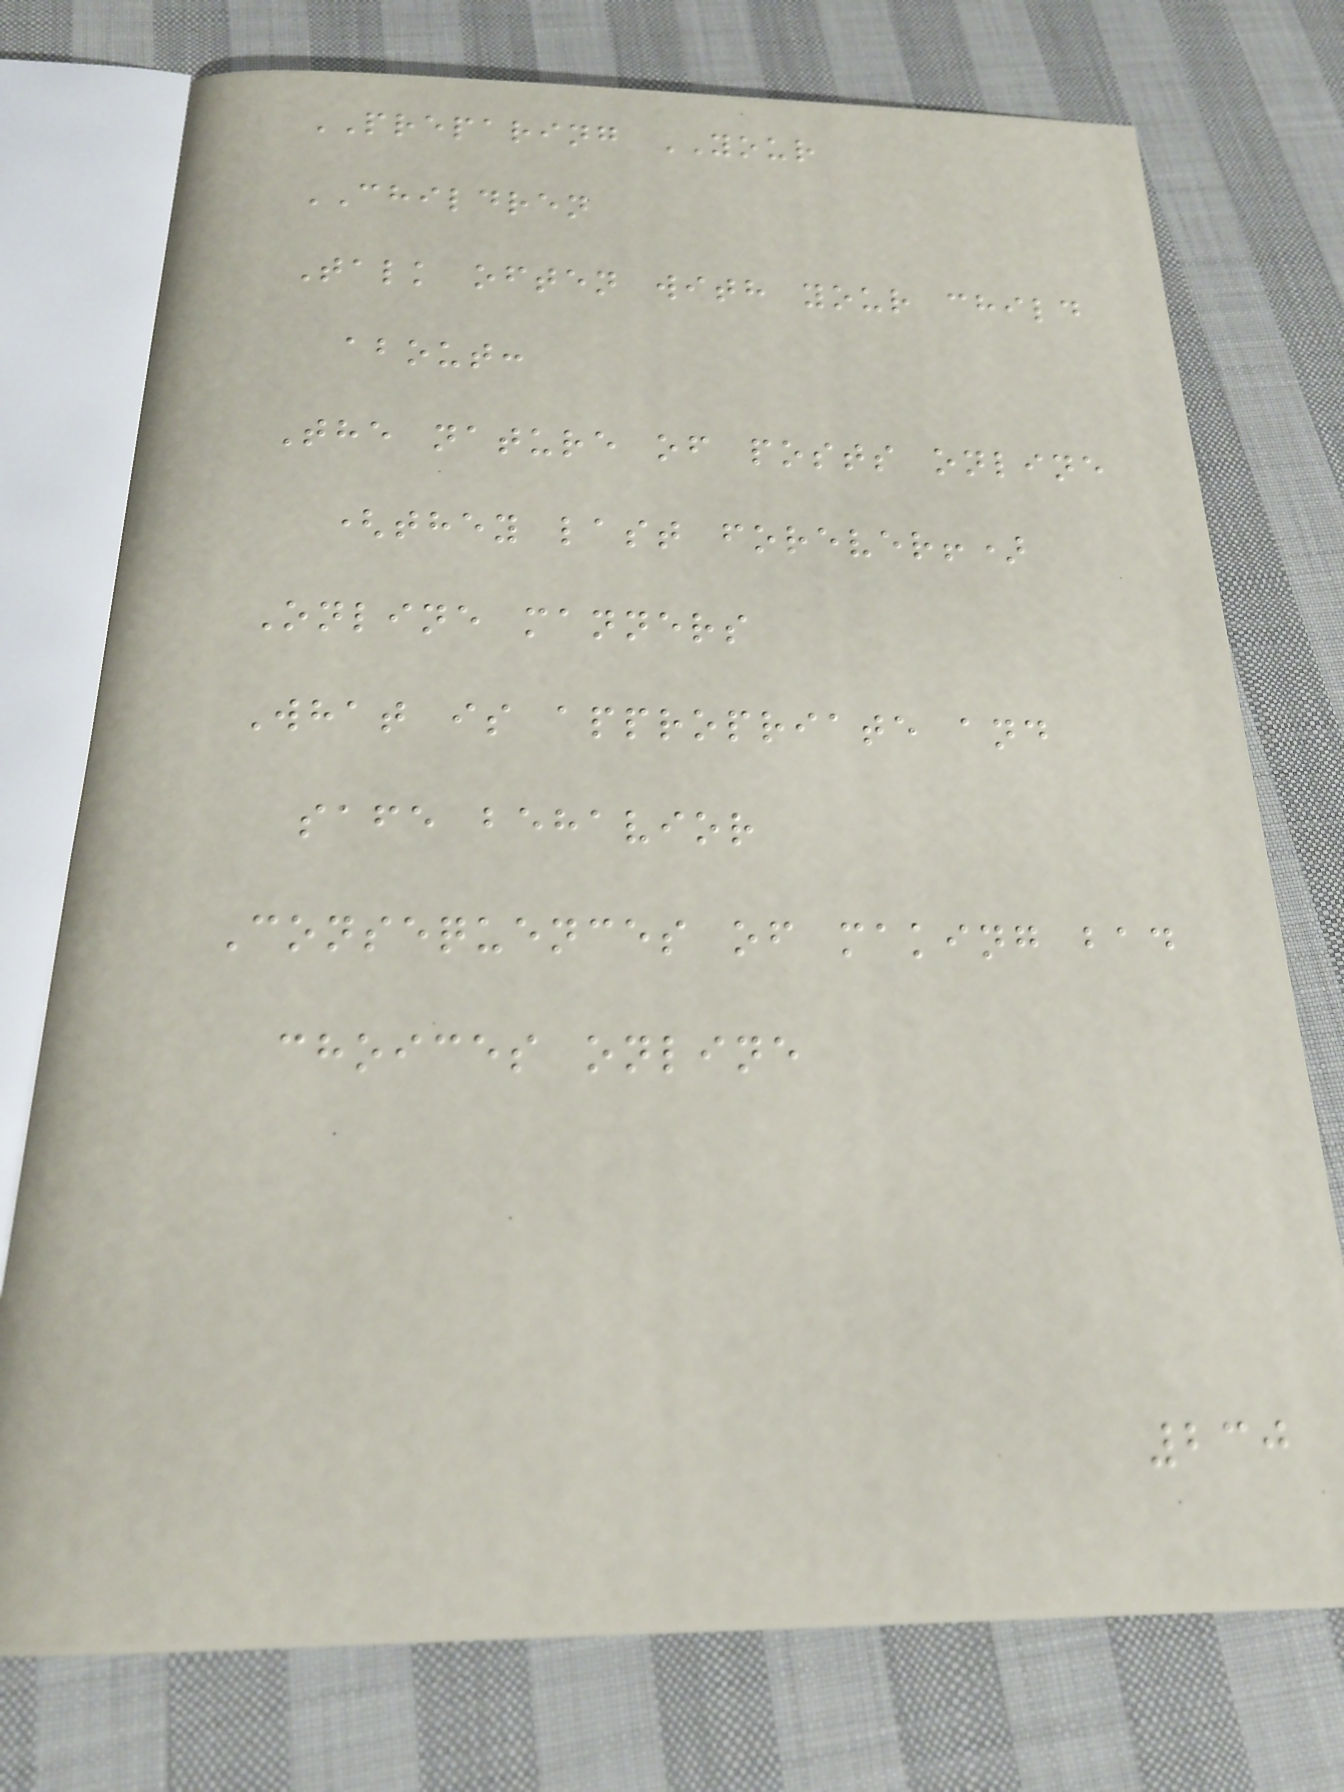PREPARING YOUR
CHILDREN
Talk often with your child
about:
The nature of posts online
(they last forever!)
Online manners
What is appropriate and
safe behavior
Consequences of making bad
choices online
230
